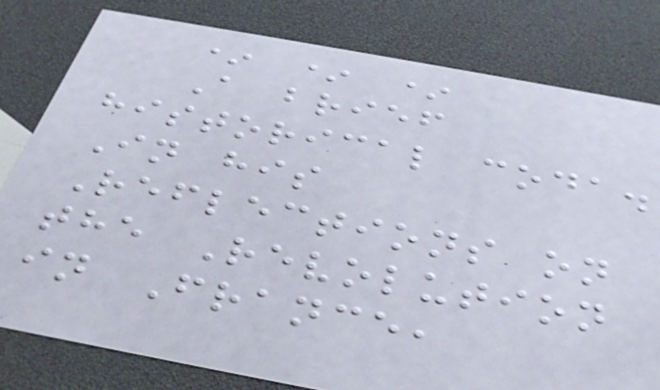* * *
A brief
historical coda.
In his
Reflections on
the Revolution
in France,
